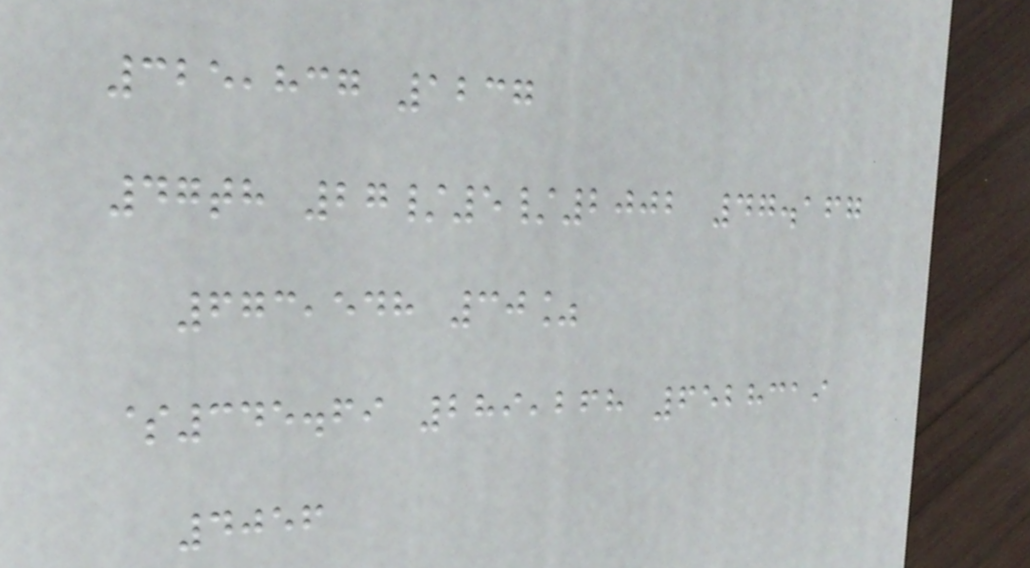325,837 1237
47th 27/5/2002 47.167
673,548 30%
$345.69 289,268 6528319
4056
